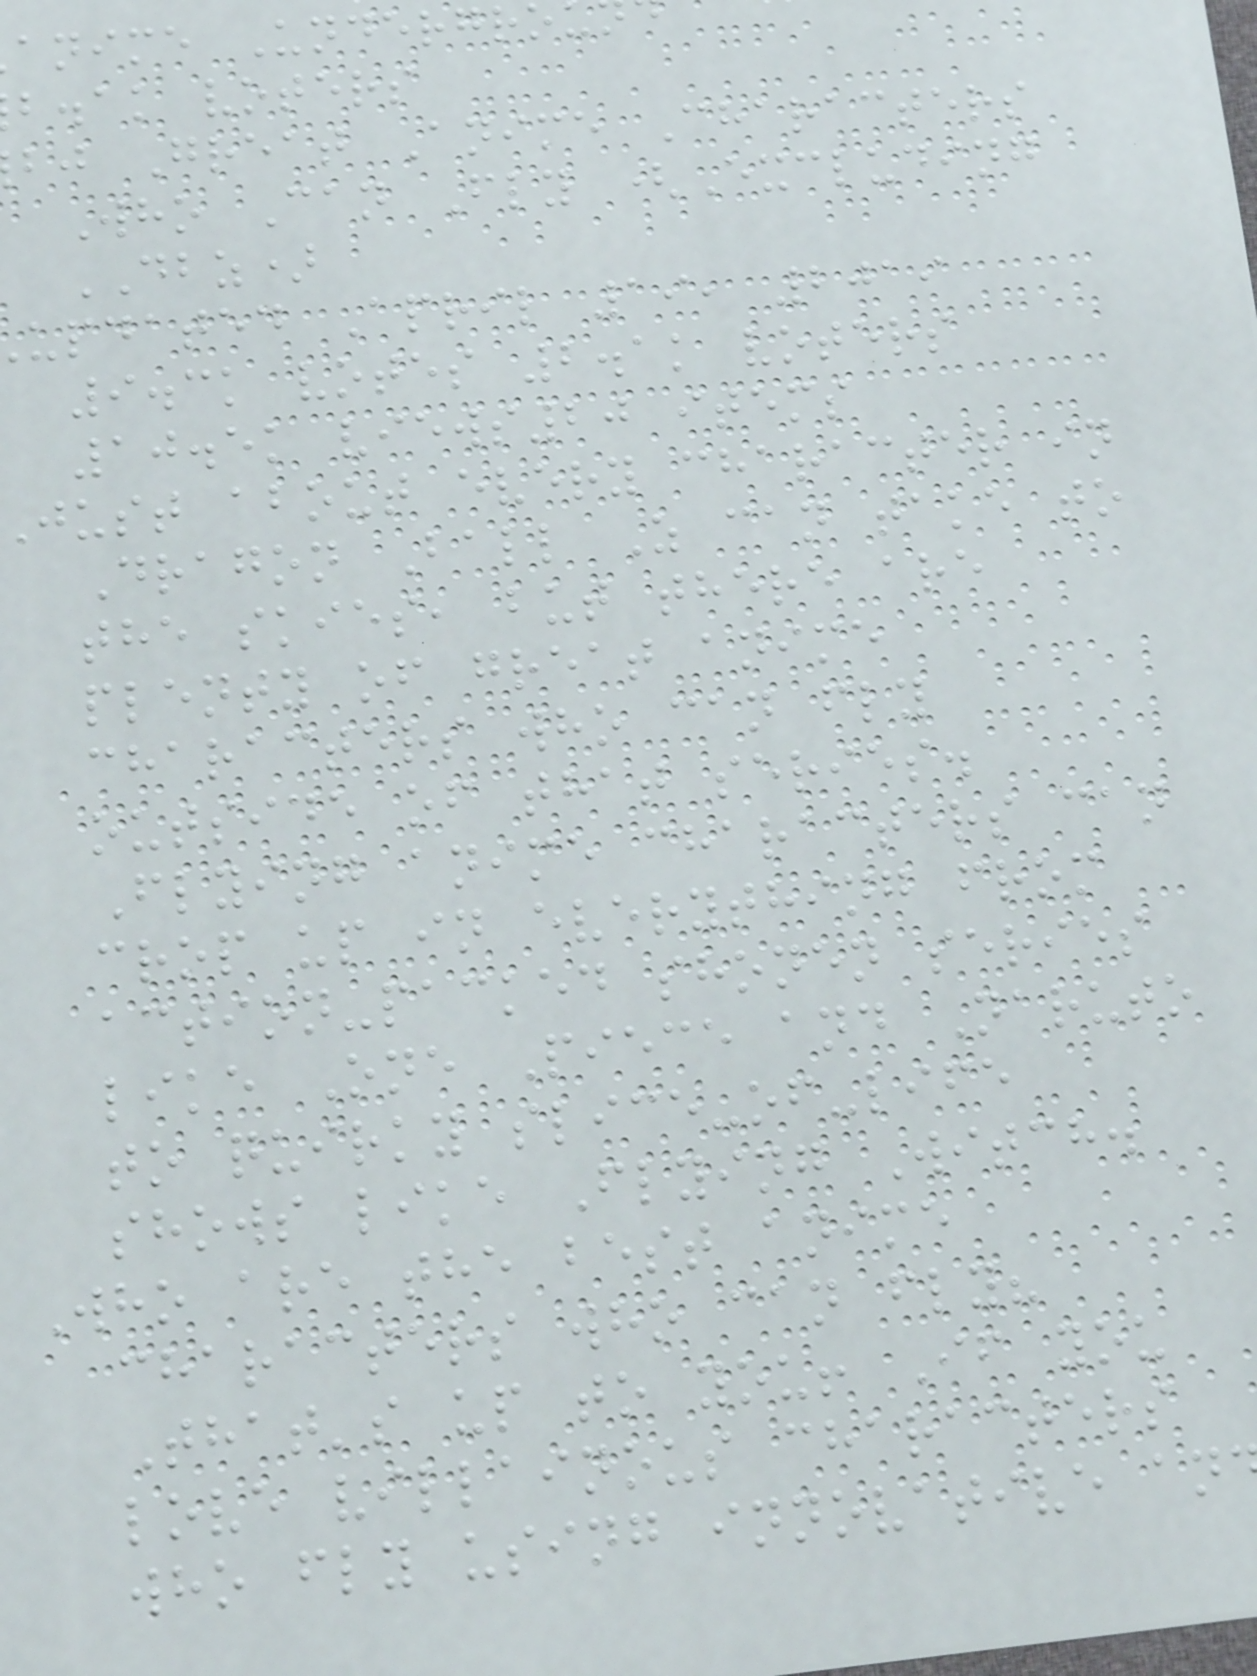anime Undergro
b.ak voters
bj Great Anime Characters
Who Can Fly (Excluding
DBZ)
updated April 19, 2019
9.3k votes 2.1k voters
10.5k views20 items
just about every character in
Dragon Ball Z can take to
the skies, but there are
plenty of great anime
characters who can fly
outside of that series.
Flying anime characters can
crop up in everything from
action-packed shonen series
like One Piece and Naruto
to quirky slice-of-life
shows like Flying Witch.
Who are the best anime
characters who can fly?
That's up to you! If you
love villainous characters
who fly using innovative an
